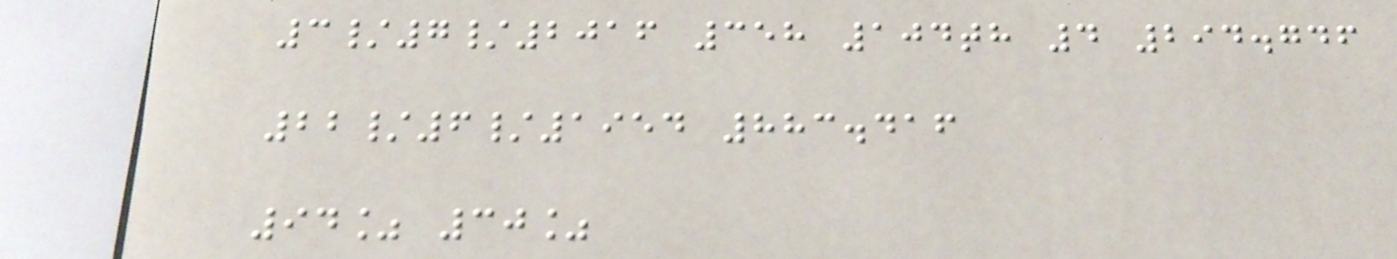3/7/2016 358 104th 4 294.746
22/6/1954 883.416
94% 30%
